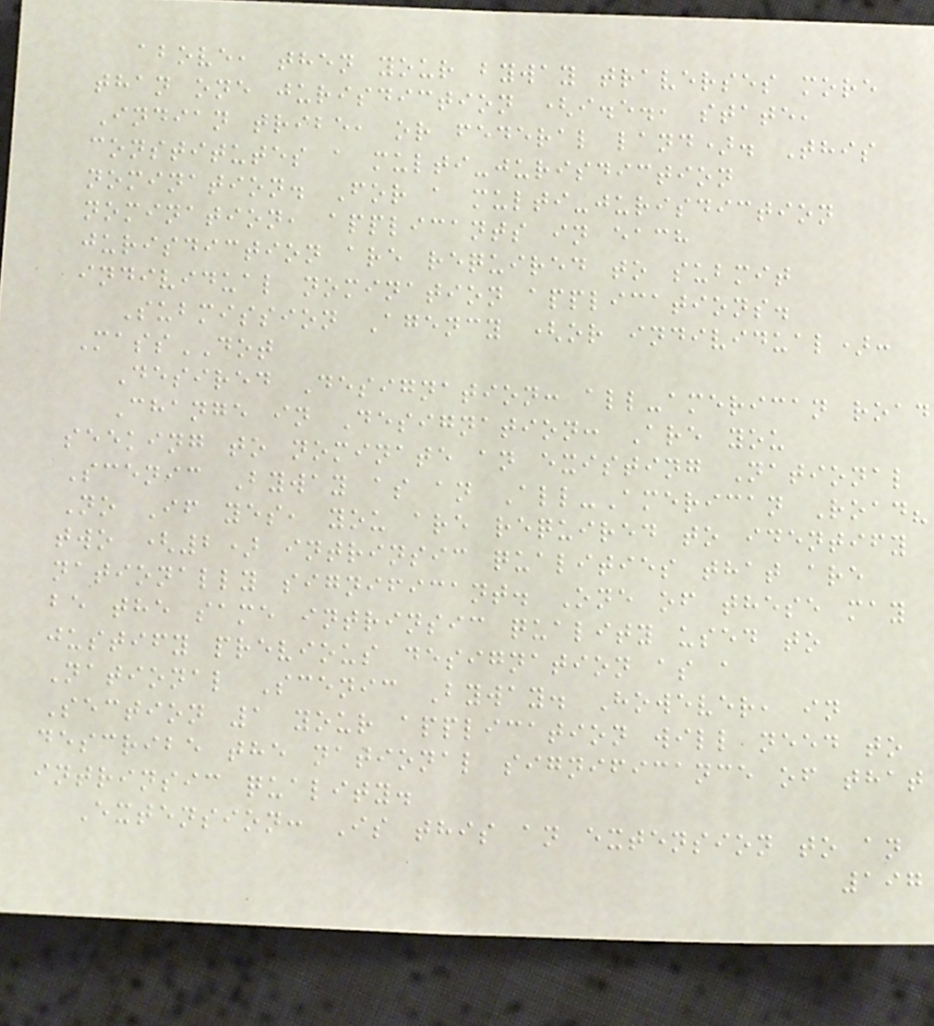above, then your byway traverses more
than one jurisdiction (i.e., state,
Indian tribe, or federal land). This
constitutes a multi-jurisdiction
nomination. For a multi-jurisdiction
nomination, applicants in each
jurisdiction are required to submit
individual nomination applications.
Submission Agency (or individual):
MassDOT
Desired Designation: all-american road
Change in Designation: Are you
seeking to nominate an existing National
Scenic Byway as an All-American Road?
No If yes, you are required to identify
two (2) intrinsic qualities that are
nationally significant. One of these may
be the same intrinsic quality used to
justify previous designation as a
National Scenic Byway. However, in
Section 1 your application will need to
describe the national significance of that
intrinsic quality.
Extension: Is this an extension to an
197
